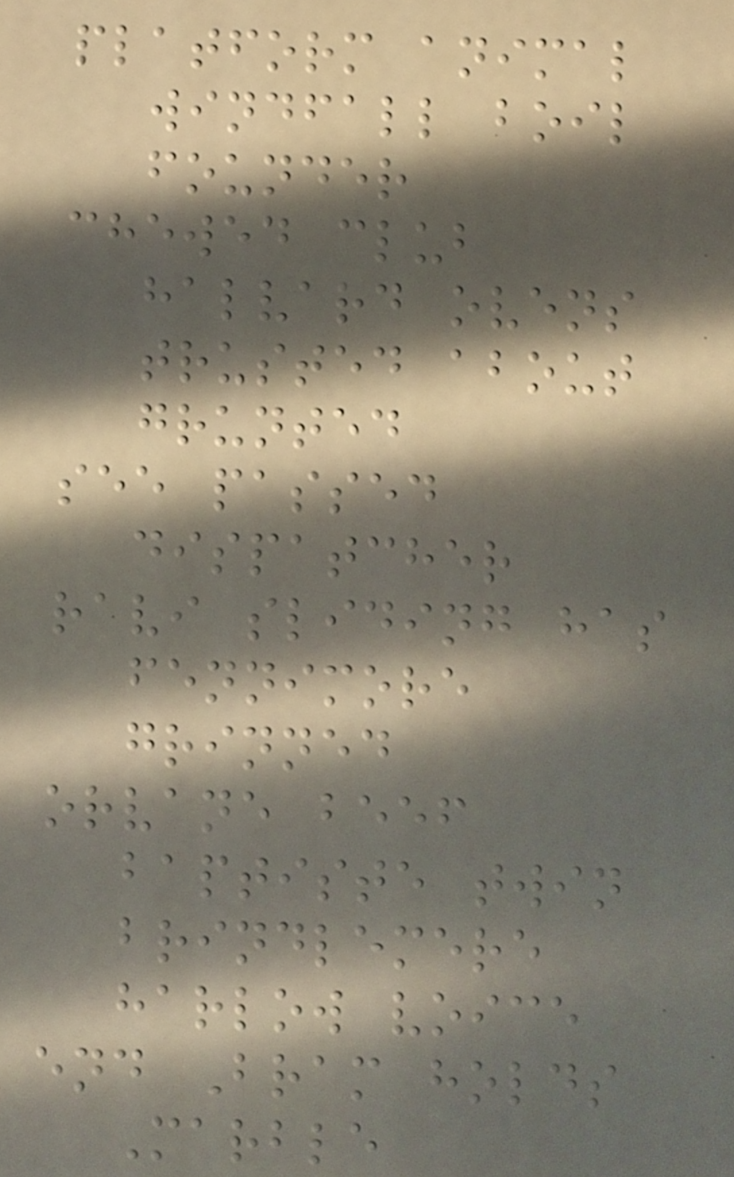platform animal
windfall boil
founder
chewed club
halvard ovens
trusted about
grunted
see passed
dispatcher
ravi sliding has
fennimore
grinned
orvane beef
baptiste twin
brindlemere
harlow voice
end Bram holds
Marble
